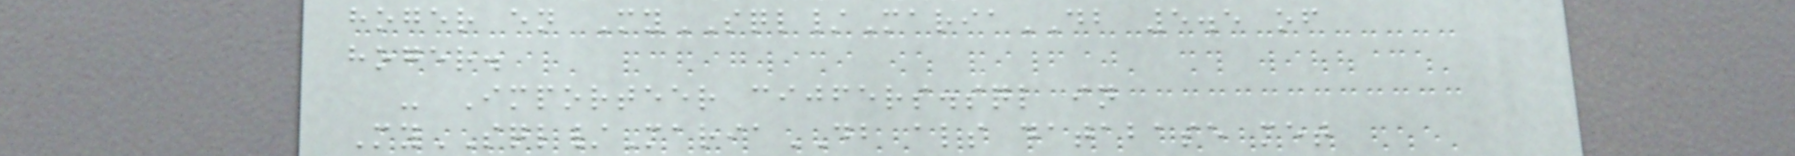hoger en MySQL/MariaDB 5.5 of
hoger.
- Importeer cijfers.sql in
MySQL/MariaDB als database met
